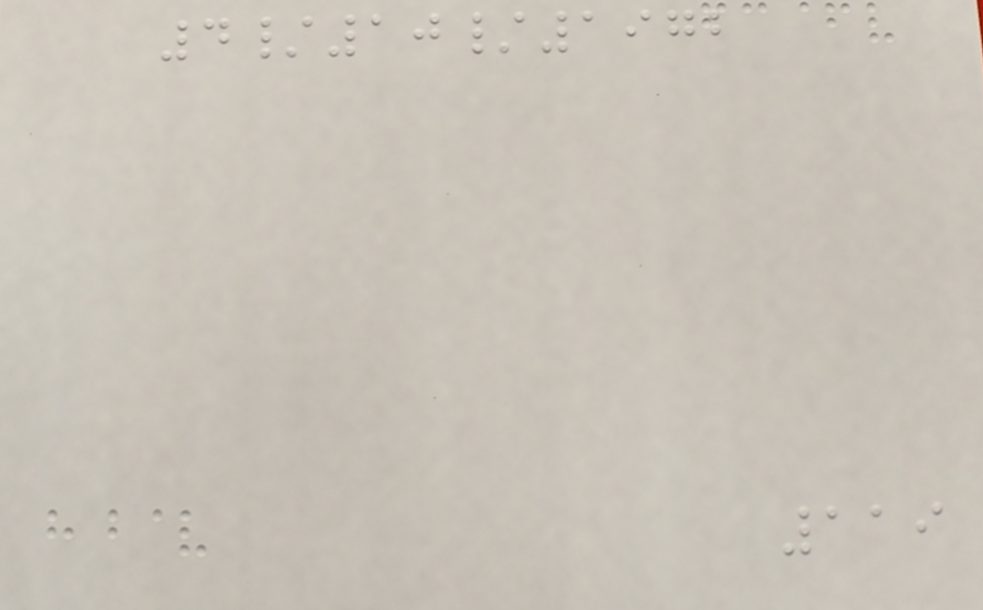4/10/1972
119
